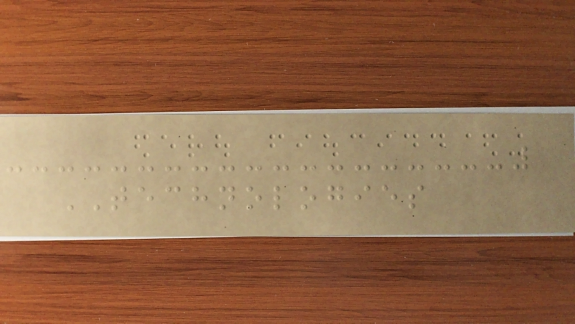TECHNOLOGIES
